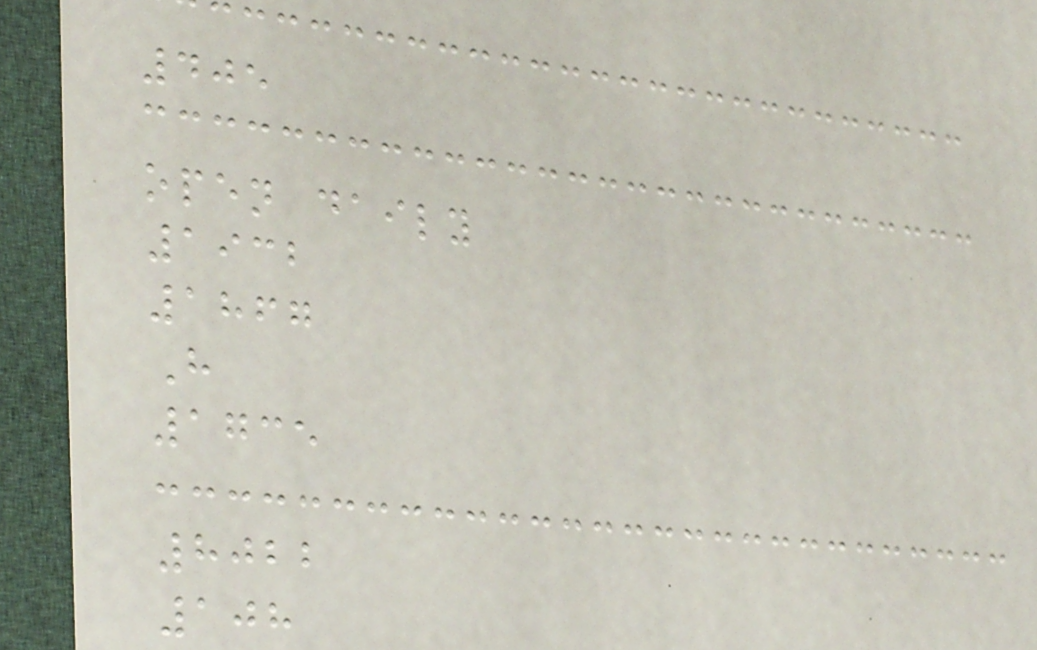405
open daily
1932
1867
H
1735
8022
108
